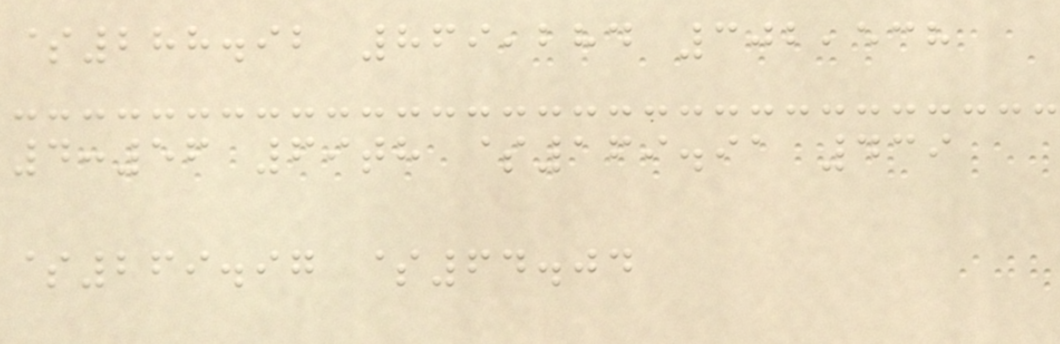$288.92 869,284 302,538
4:56 69th $169.91 439
$269.97 $64.04
